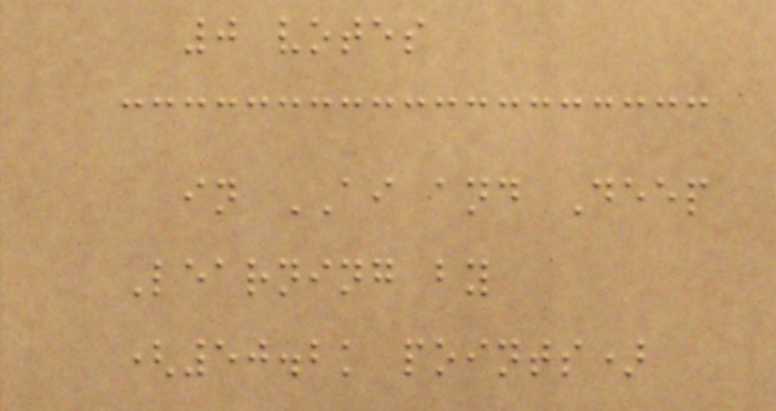0 votes
in AI and Deep
Learning by
(50.2k points)
